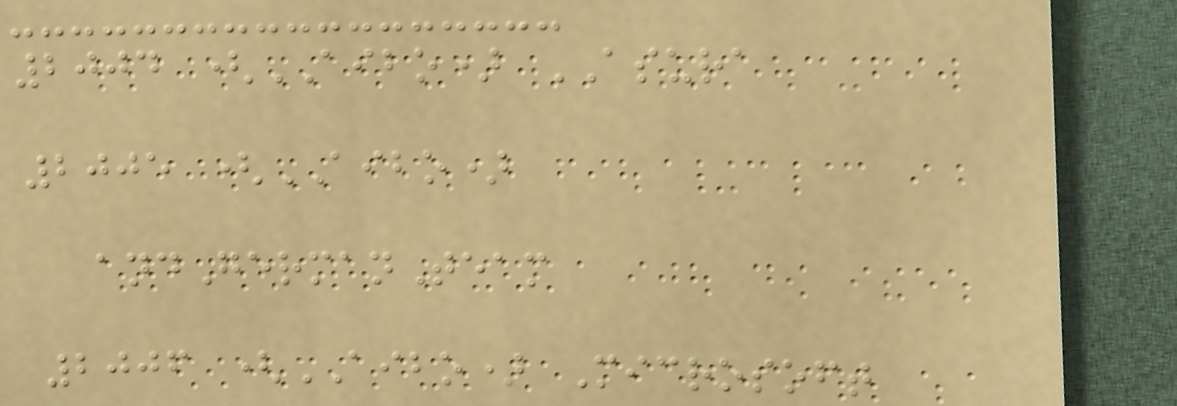2004 (AIBO) ASURA
2005 (AIBO)
andGermanTeam
2006 (AIBO) Microsoft
